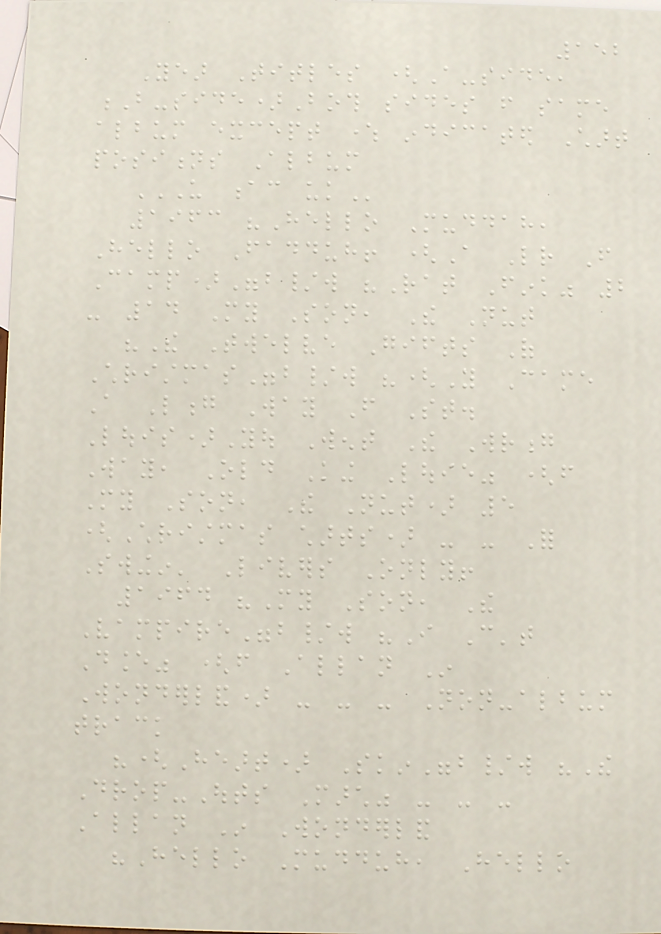152
Year Titles (A-side,
B-side)Both sides from same
album except where indicated Chart
positions Album
US AC UK
1963 "Hello Muddah,
Hello Fadduh! (A Letter From
Camp)"b/w "Rat Fink" 2
- 14 My Son, The Nut
"The Twelve Gifts Of
Christmas"b/w "(You Came
A Long Way From St.
Louis)You Went The Wrong
Way, Old King Louie" (from
My Son, The Nut) 5
(Christmas charts) - - For
Swingin' Livers Only!
1964 "My Son, The
Vampire"b/w "I Can't
Dance" (from Allan In
Wonderland) - - - Non-album
track
"(Heart) Skin"b/w "The
Drop-Outs March" - - -
Allan In Wonderland
"Hello Mudduh, Hello
